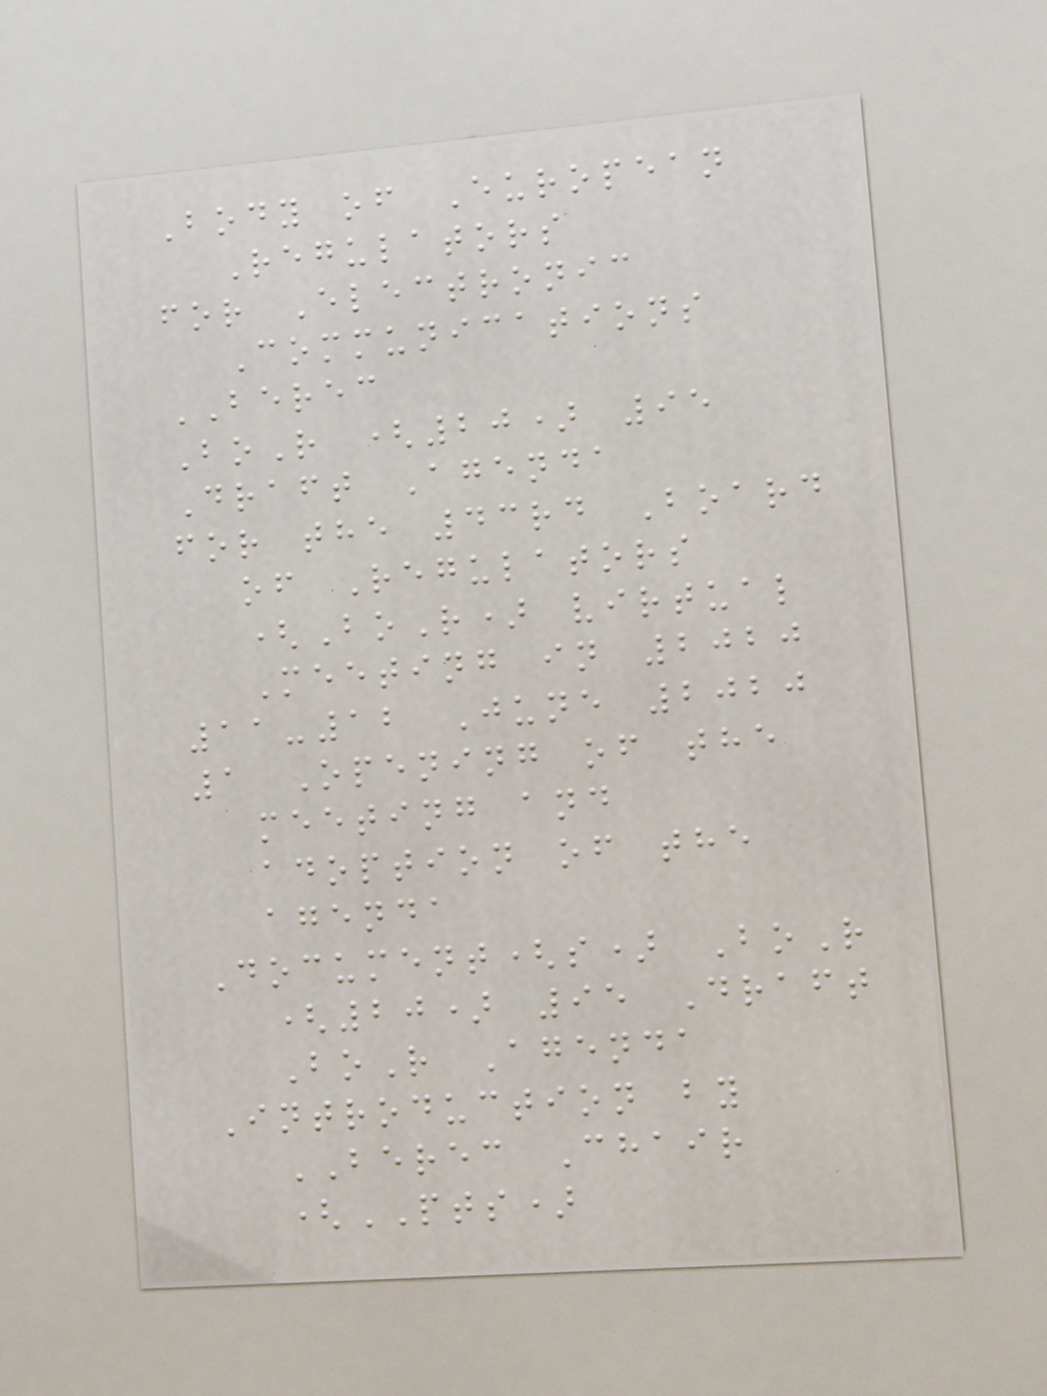Body of European
Regulators
for Electronic
Communications
BEREC
BoR (20) 95
Draft Agenda
for the 43rd Board
of Regulators
(BoR) virtual
Meeting in 2020
11-12 June 2020
1 Opening of the
meeting and
adoption of the
agenda
Document(s) BoR
(20) 95 Draft
BoR Agenda
Introduction by
BEREC Chair
(PTS)
